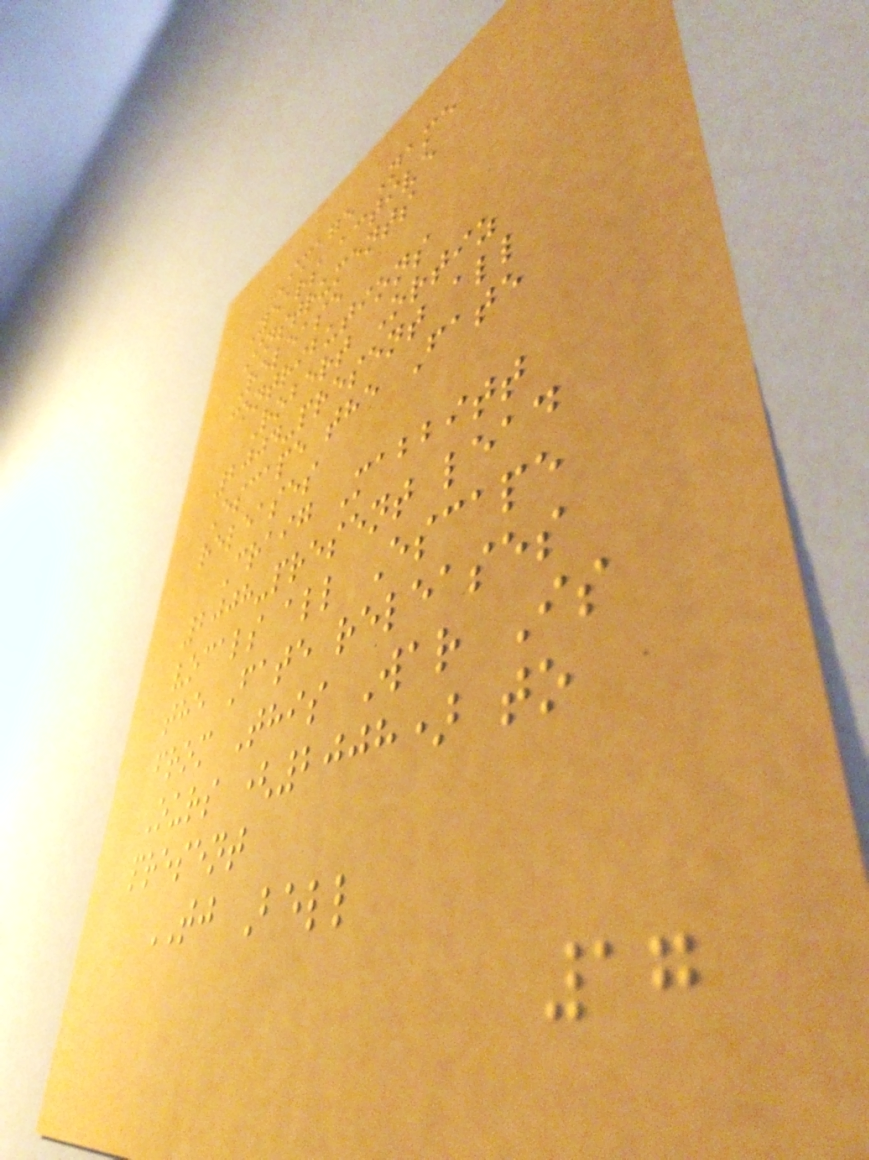Image Name
Years active
Instruments
Release
contributions
Robert Ortiz
2004-present all
Escape the Fate
releases
Craig Mabbitt
2008-present lead
vocals all Escape
the Fate releases
from This War Is
Ours (2008) to
present
TJ Bell
17
